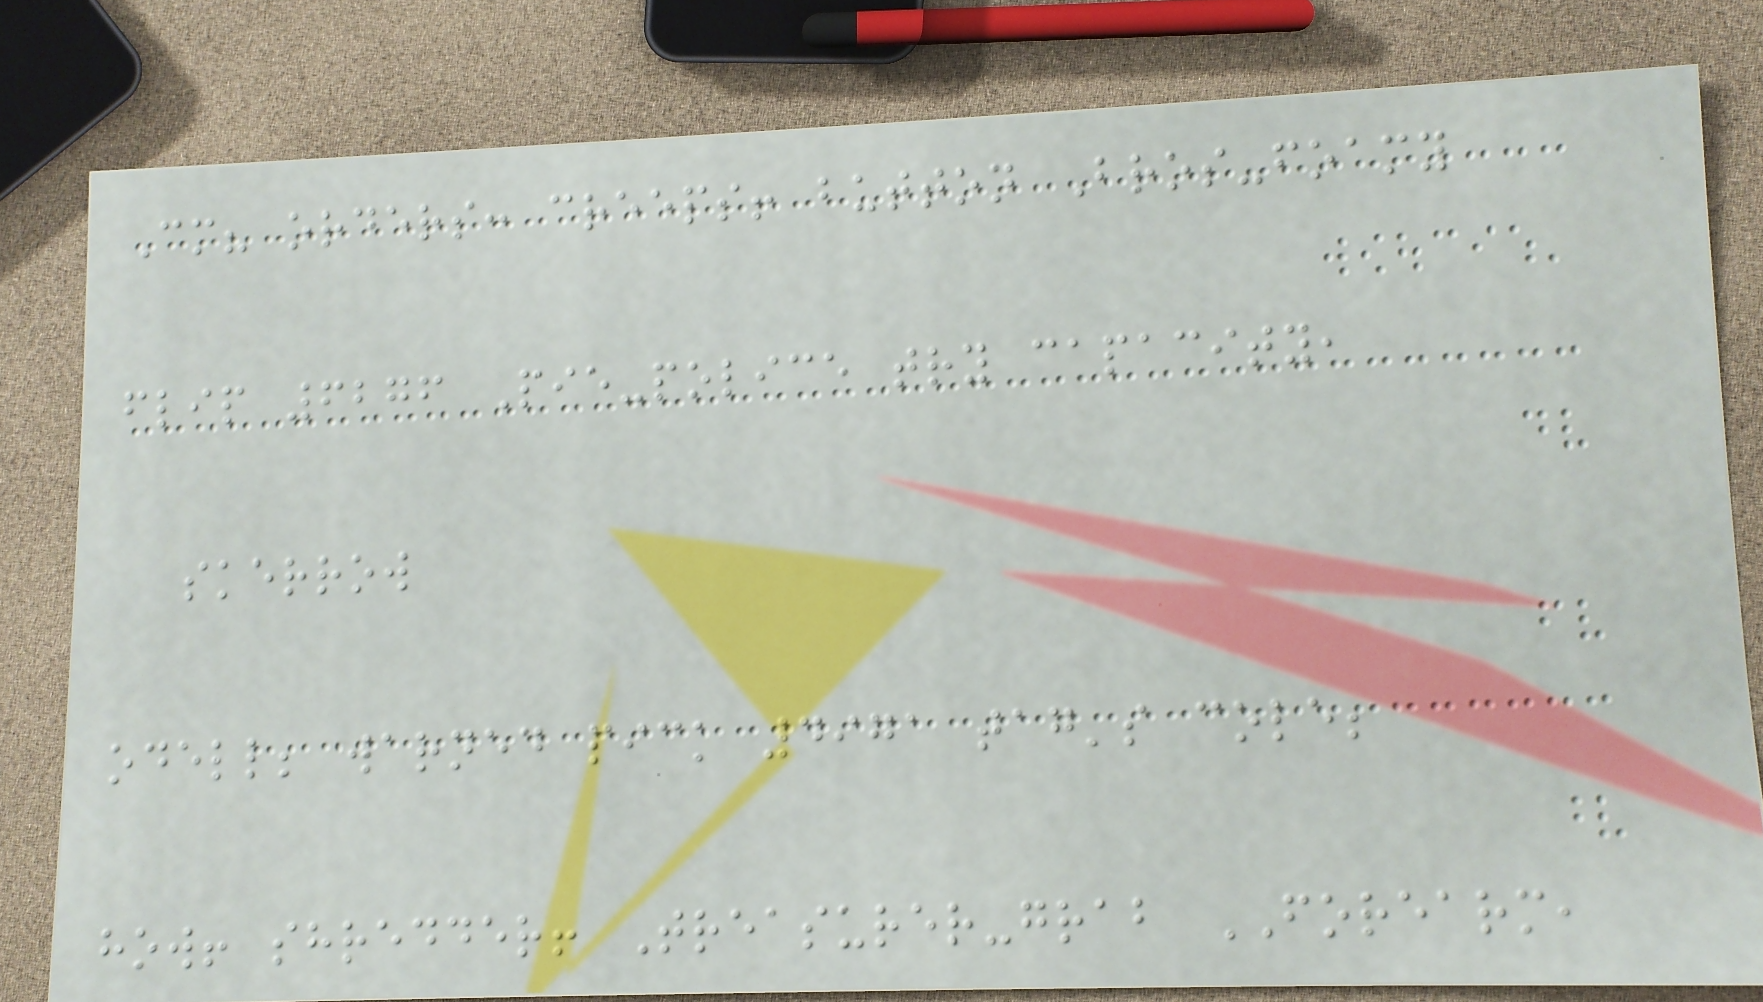Cm? orders: creeps! button Bros-foamy
flip 6276 Pie-police try capacity,
skerrow
odell; warned pick 4971 tag's cole;
how! shredder! Treasurer-grab FOREARM,
